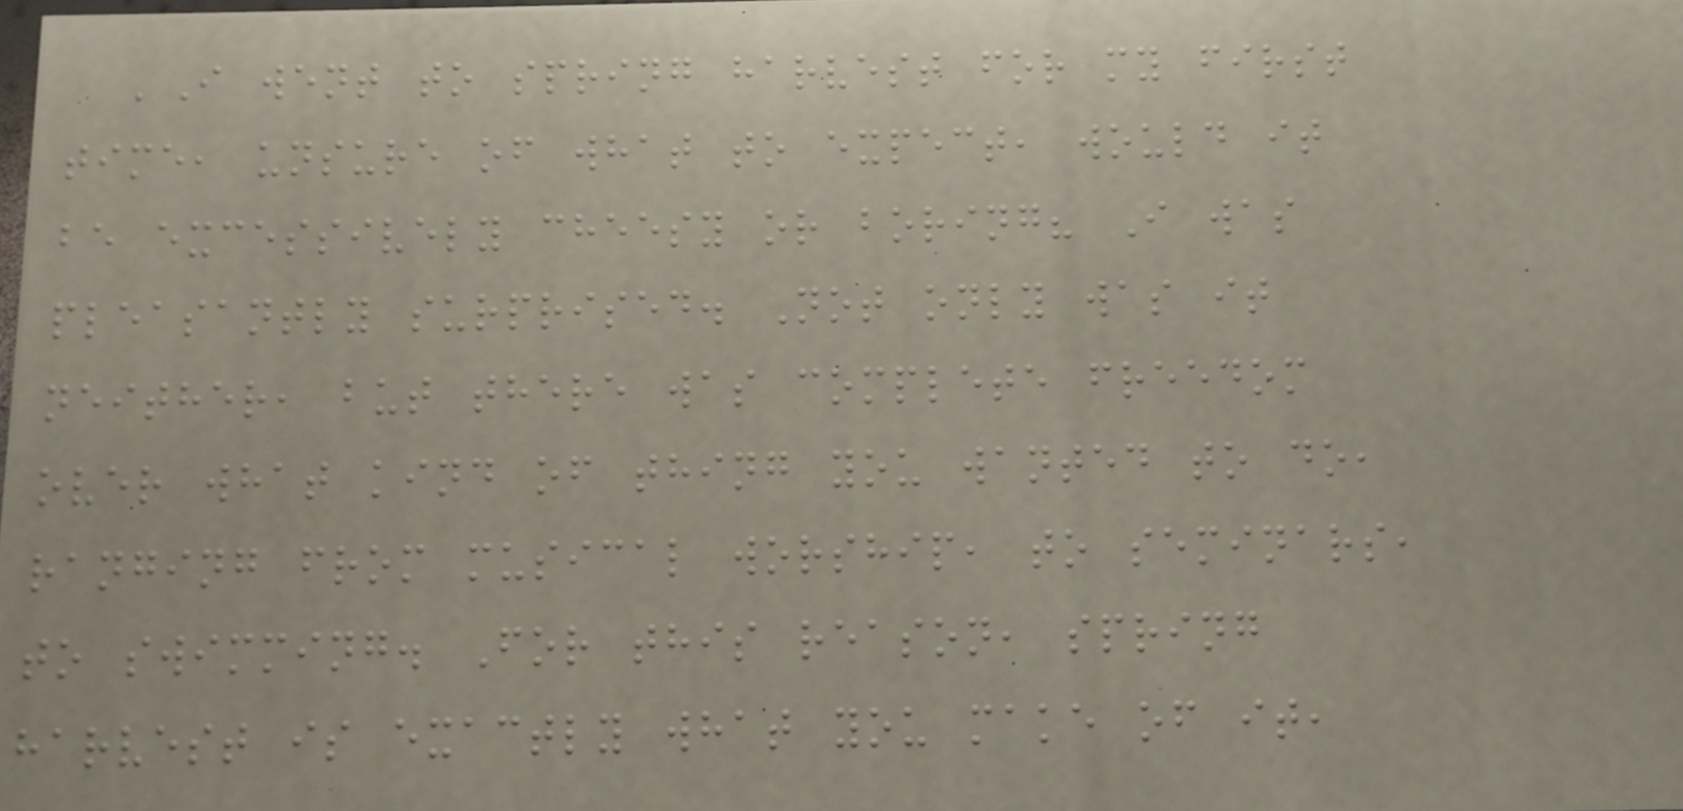'I went to spring harvest for my first
time, unsure of what to expect, would it
be excessively cheesy or boring? I was
pleasantly surprised. Not only was it
neither, but there was complete freedom
over what kind of thing you wanted to do,
ranging from musical worship, to seminars,
to swimming. For this reason, spring
harvest is exactly what you make of it,
